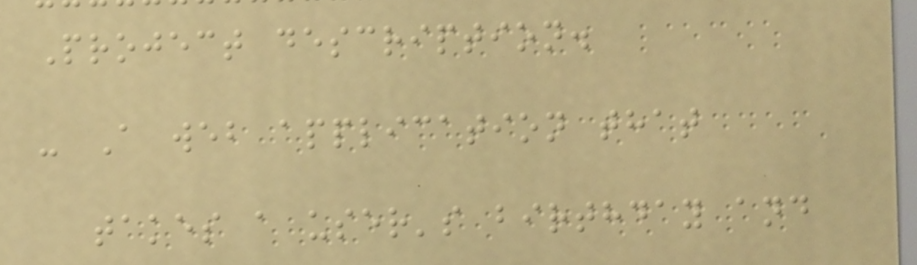Project description.
- A web application that
takes a user's birthday and
